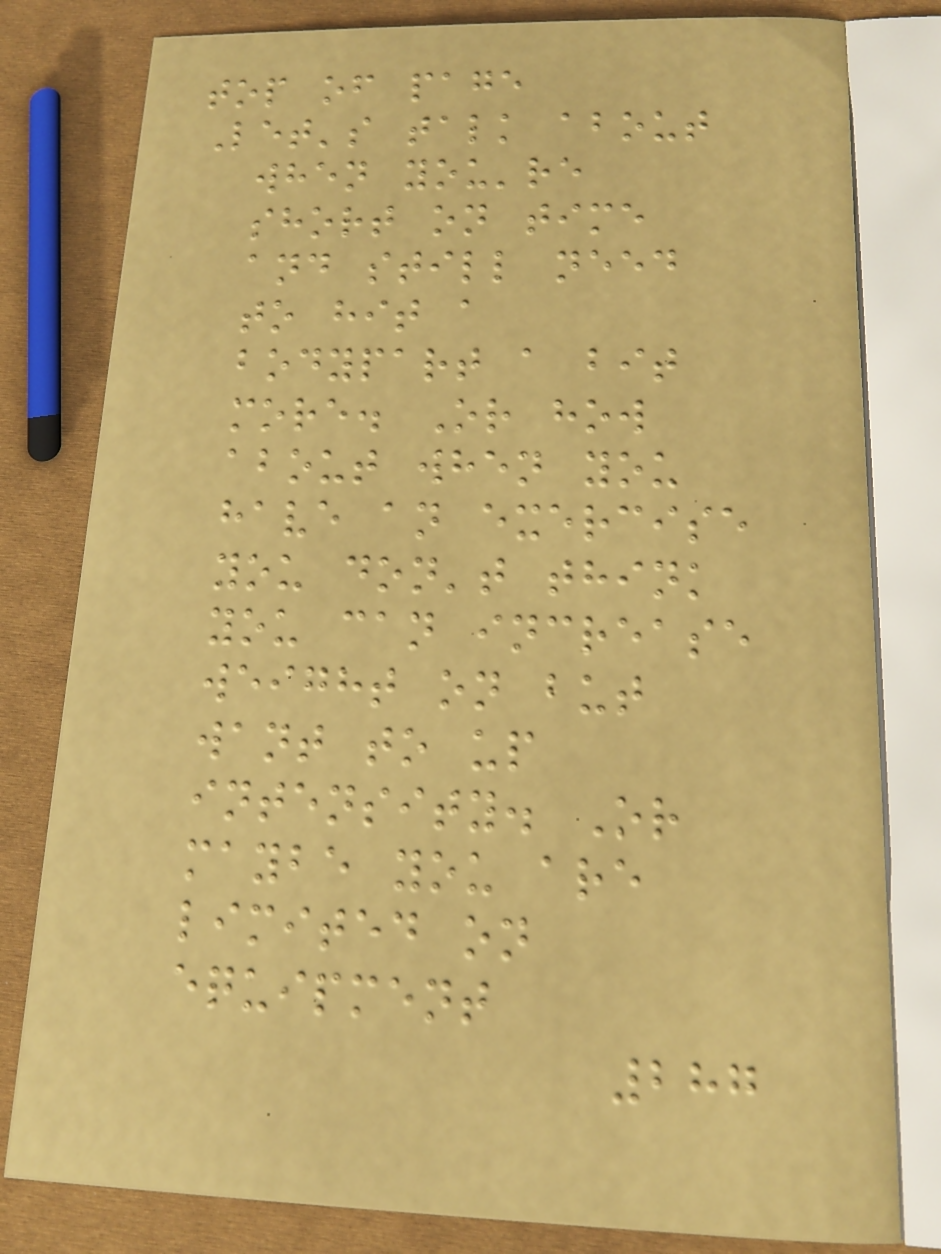top of page
Let's talk about
when you're
short on time
and still need
to hit a
bodypart a bit
more. Or how
about when you
have an exercise
you don't think
you can increase
weight on but
want to up
intensity. Or
maybe you are
limited on
equipment
287
